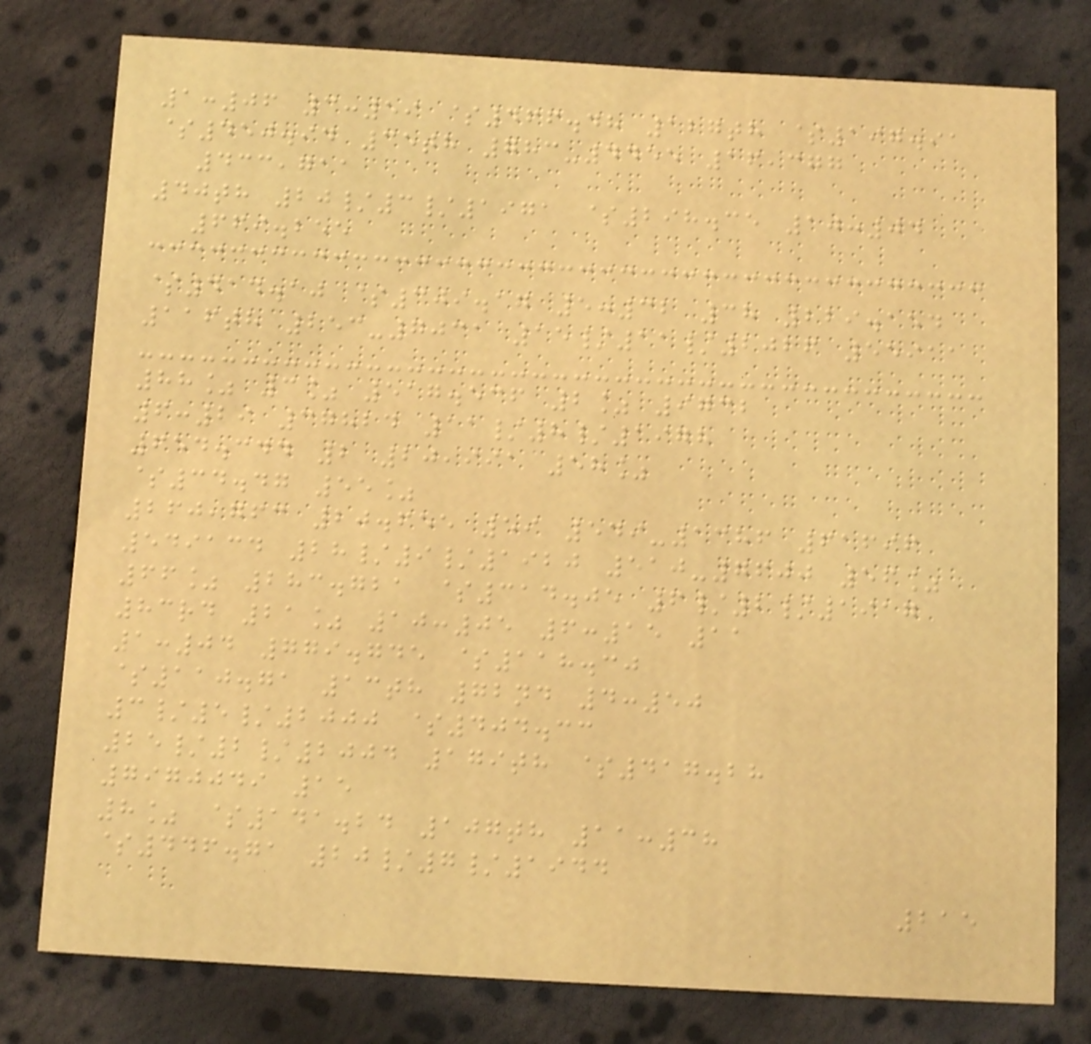1:06 3:59 $466.48 127th $197.91
$450.94 35th 783-4455 16,377
433,711
40th 20/3/1971 $298.35 10:04
669.255
$414.10 $309.17 5:32 38 229.154
116th 253-7031 15/11/2026 55911
88% 3% 517.536 2% 9732
6:29 37824 11/8/1978
654.344 2 20,991 58%
$34.47 55%
260,763 20.655 59 549-1386 61696
549134 28/9/1920 510-7600 56%
66% 283.721 $314.05 6/2/1917
83rd 21% 10:05 6:15 11
1:04 779.745 $118.30
$110.71 13th 72nd 4:50
3/5/2000 $404.33
25/2/2004 179th $417.28
7970049 15
8% $141.24 107th 11:38
$446.71 20/7/1944
215
